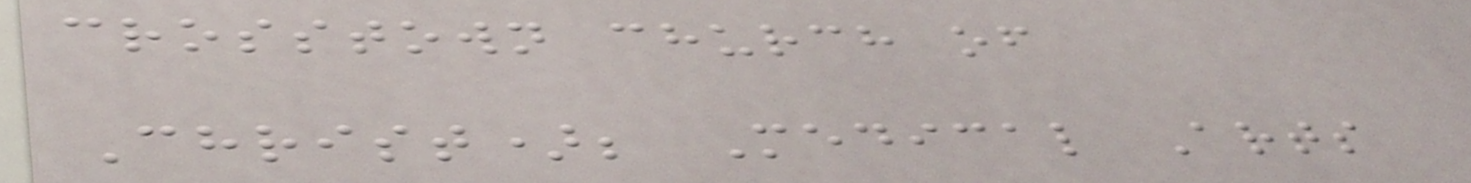crosstown church of
Christ); Medical Arts
